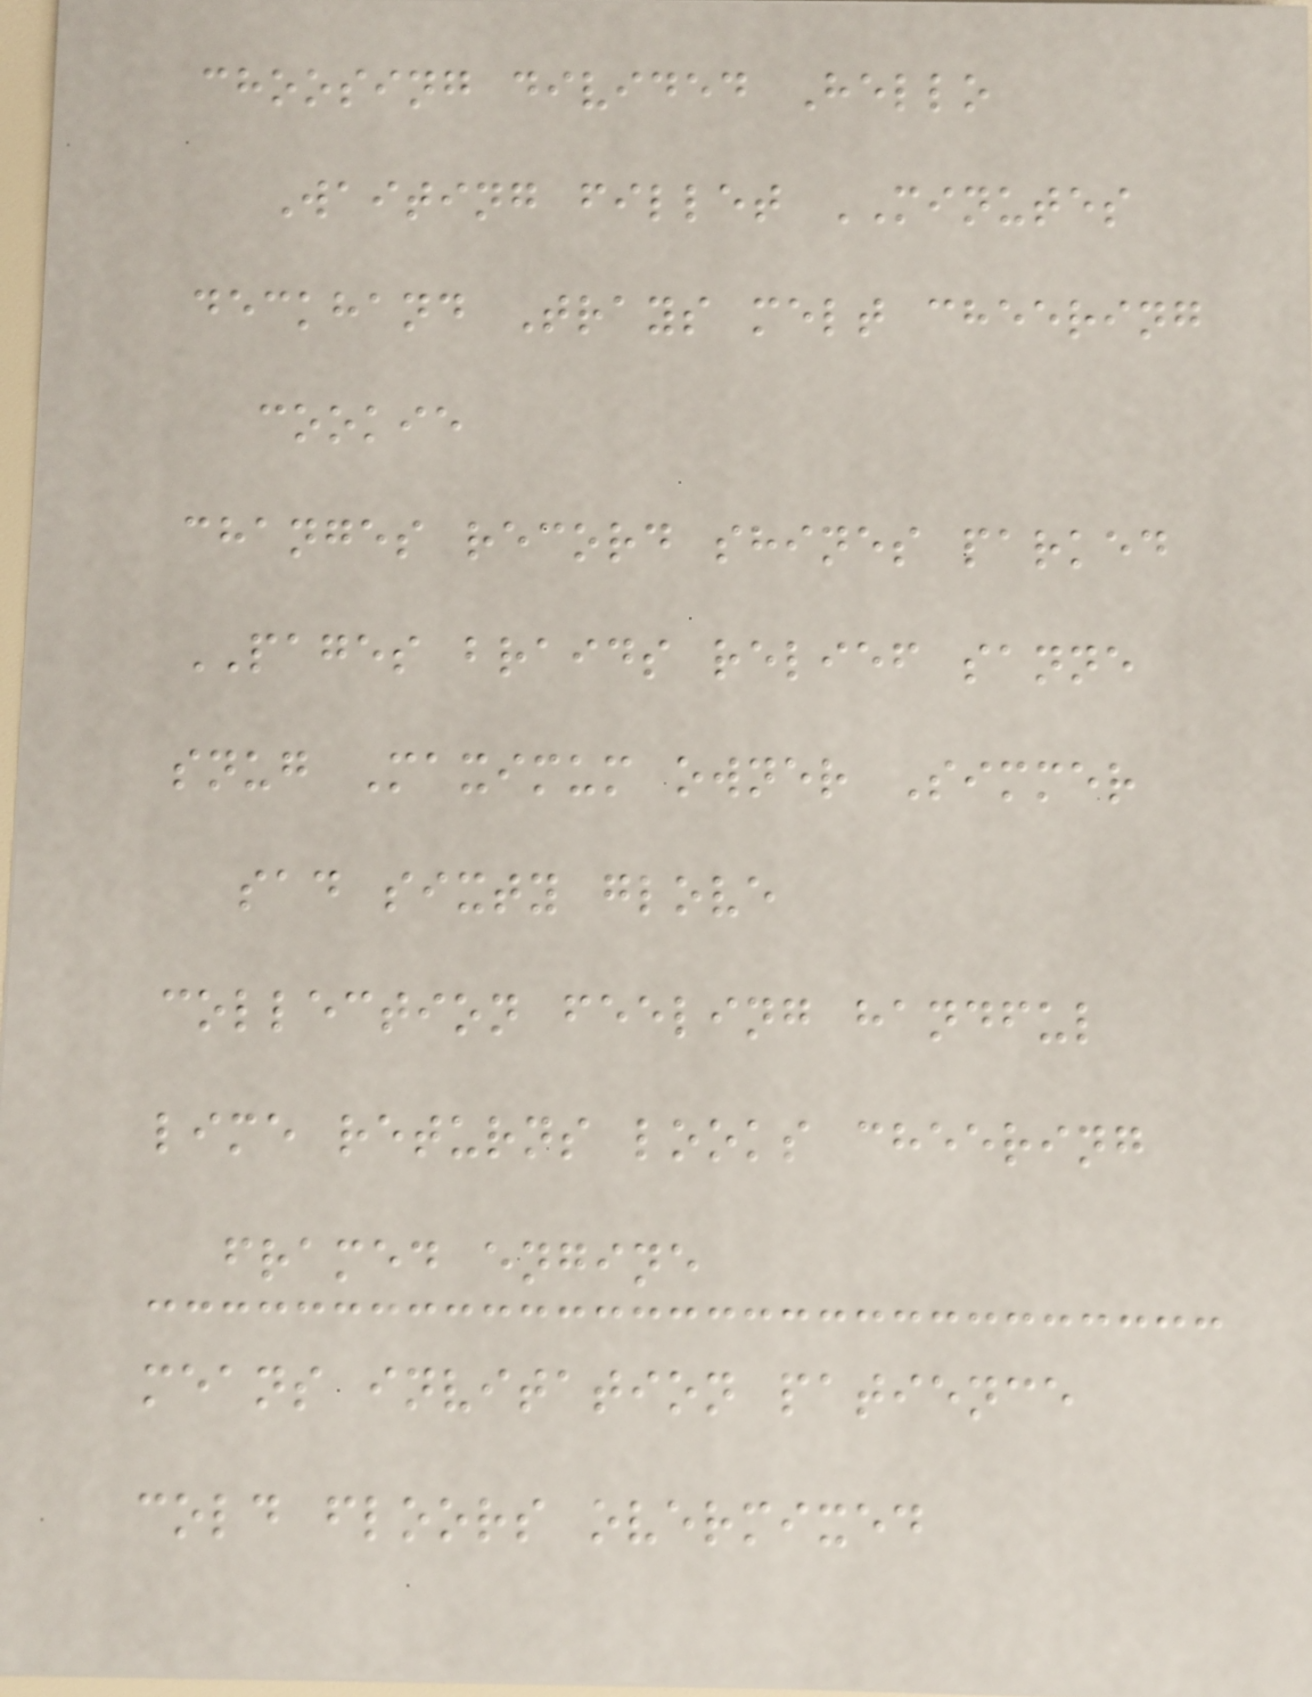choosing divided Hello
Waiting fillet MINUTES
deckhand Trays melt cheering
cookie
changes record shines parked
PAGES braids relief sanne
snug Maximum owner Simmer
sad sixty glove
collection feeling handful
lime returns looks cheering
framed engine
means invitation patience
cold floors overmixed
